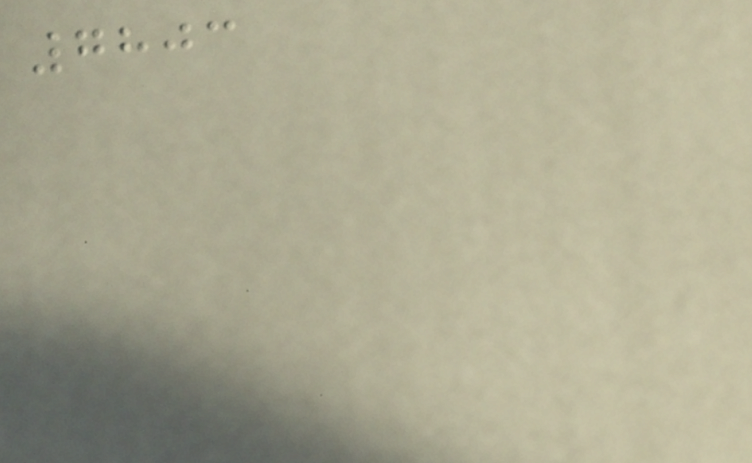7803
